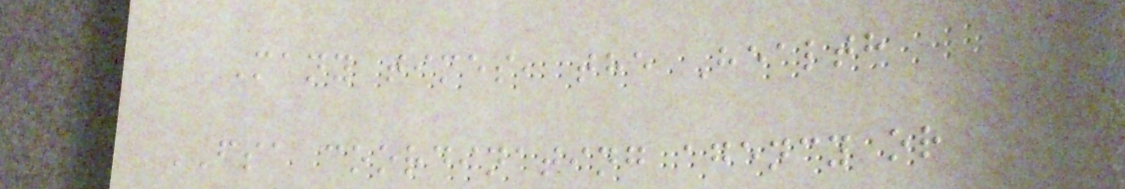Many times, the Health
FSA coordinating agency or
